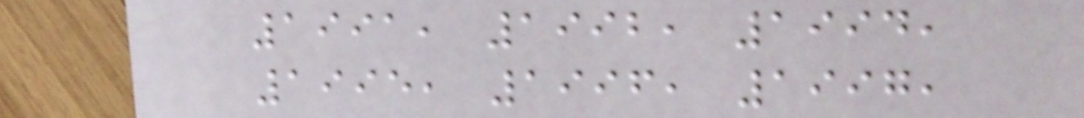1991, 1992, 1994,
1995, 1996, 1997,
